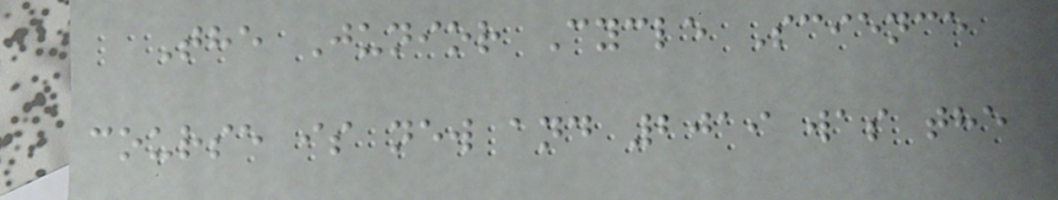The Junior Cycle Science
course is new and 2019 was the
